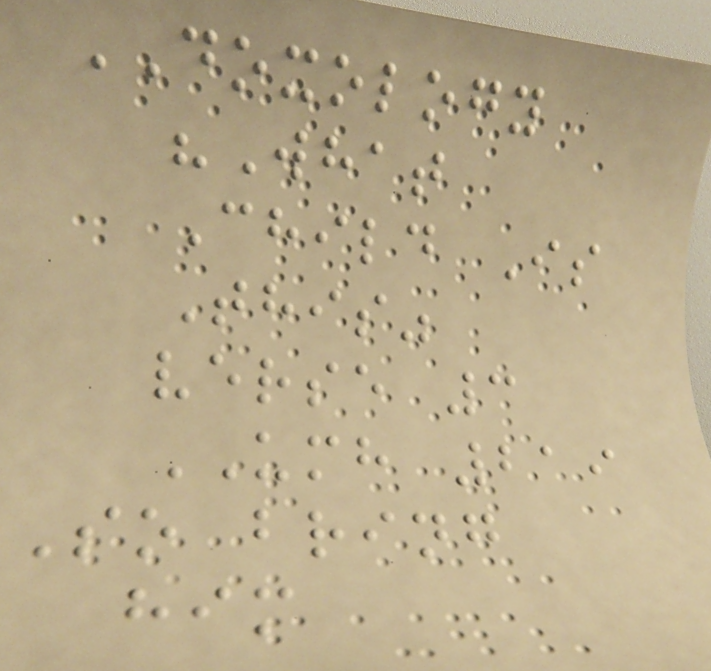DOXOLOGY
"What
Child Is
This"
verse 3
UMH 219
So bring
him
